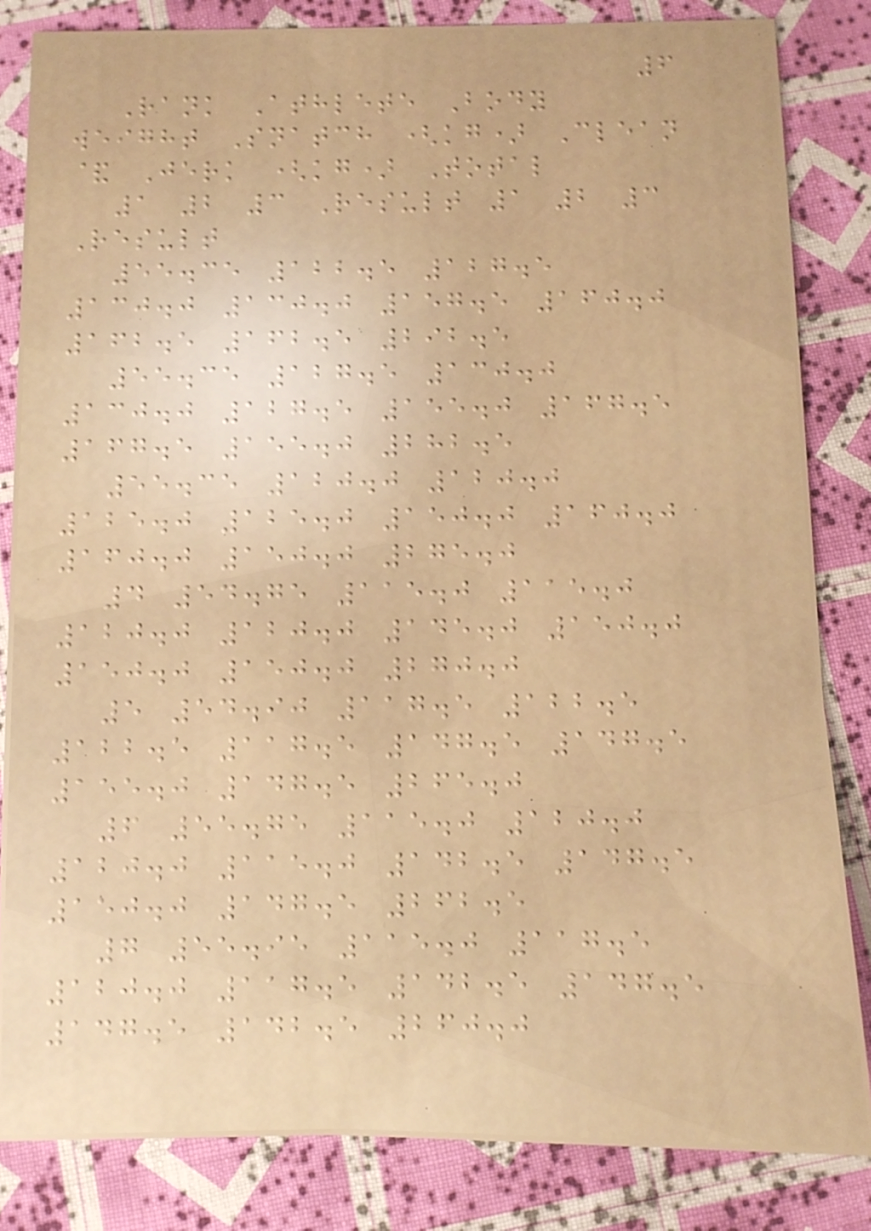6
Rank Athlete Body
weight Snatch (kg) Clean
& Jerk (kg) Total
1 2 3 Result 1 2 3
Result
55.35 122.5 127.5
130.0 130.0 157.5 160.0
162.5 162.5 292.5
55.35 127.5 130.0
130.0 127.5 155.0 167.5
167.5 155.0 282.5
55.35 120.0 120.0
125.0 125.0 150.0 160.0
160.0 150.0 275.0
4 54.75 115.0 115.0
120.0 120.0 145.0 150.0
150.0 150.0 270.0
5 54.90 117.5 122.5
122.5 117.5 147.5 147.5
155.0 147.5 265.0
6 55.75 115.0 120.0
120.0 115.0 142.5 147.5
150.0 147.5 262.5
7 55.95 115.0 117.5
120.0 117.5 142.5 147.5
147.5 142.5 260.0
